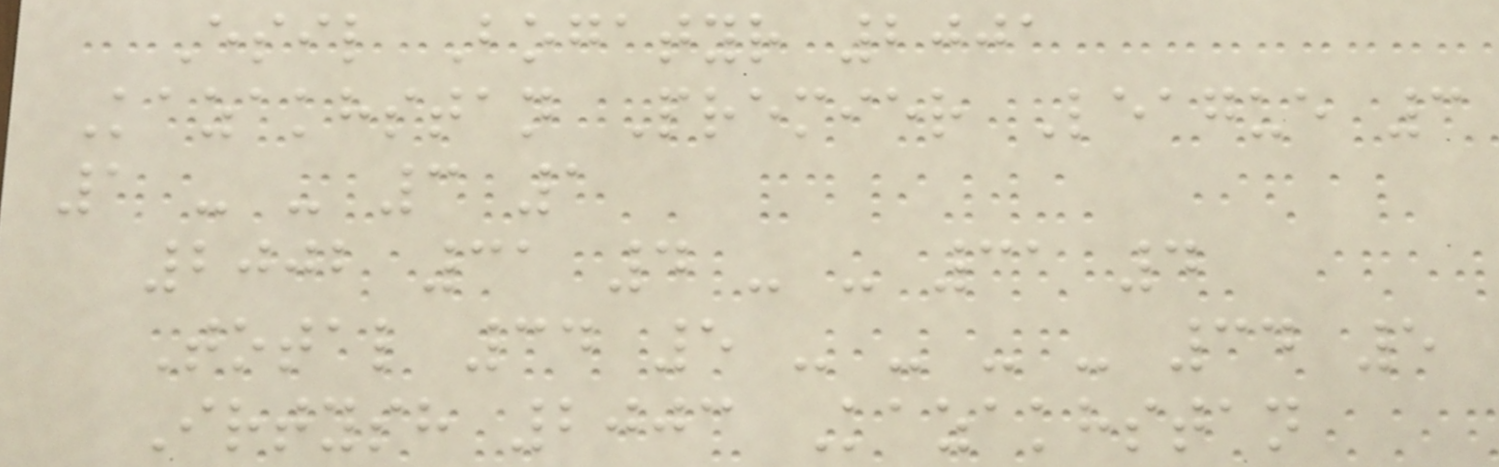Esil Bogatyr 2001
Kazakhstan Premier League 3
1 - - 3 1
2002 31 4 - - 31 4
Total 34 5 - - - - 34 5
Irtysh 2003 Kazakhstan
